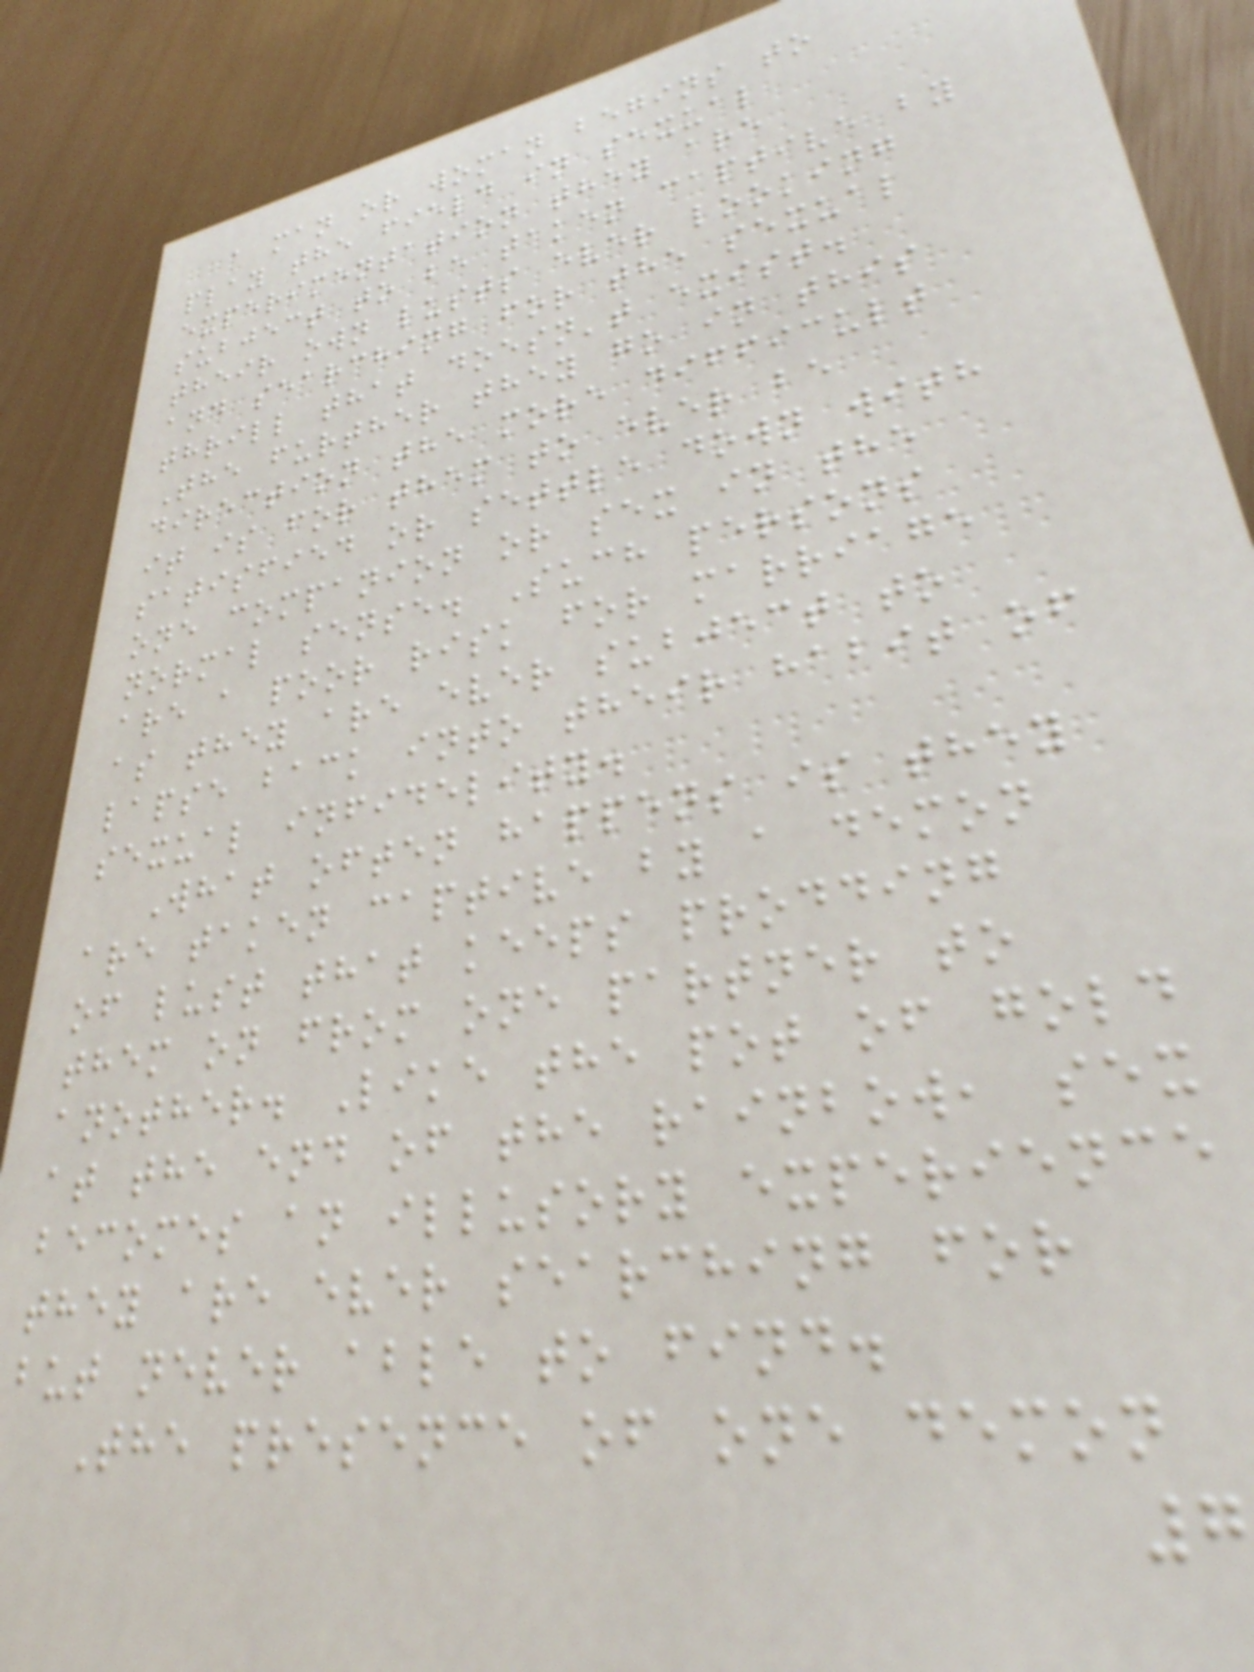a man or woman begins to
play the field in sexual
experimentation they are
subject to be taken captive by
their own lusts ever looking
and searching for the sexual
thrill that doesn't exist.
The further they go in this
direction the more difficult
it is for them to ever be
satisfied or settle down with
one companion or sex in the
normal sense. Such persons
are a poor risk for marriage
as they are ever subject to
lapse back into their habit of
sexual infidelity.
What often happens is they
are taken captive by a demon
of lust that keeps prodding
them on from one partner to
another. Like the pot of gold
at the end of the rainbow, sex
becomes an illusory experience
they are ever searching for
but never able to find.
The presence of one demon
